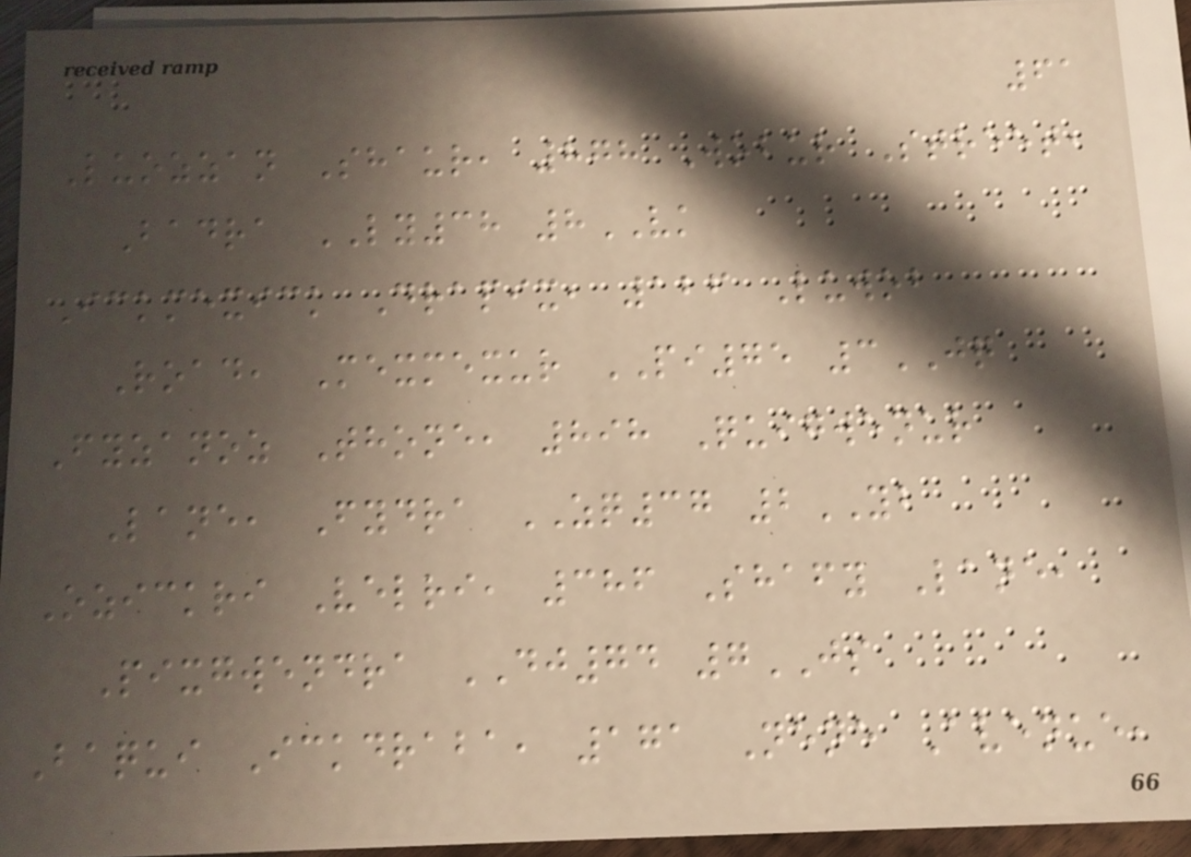61
Luozzan Shaur, 878 Wobur Street,
Badra LY38 8VK
Ickmexick Drapix, 126 Luwob
Road, Mexmexur PI75 3JQ
Fyzanoz Thone, 898 Quigwenur
Lane, Fydra ZQ37 2YB
Ozickri Velri, 386 Shafy Lane,
Pixgwendra DJ74 7JS
Baqui Ickdraba, 171 Nene Avenue,
